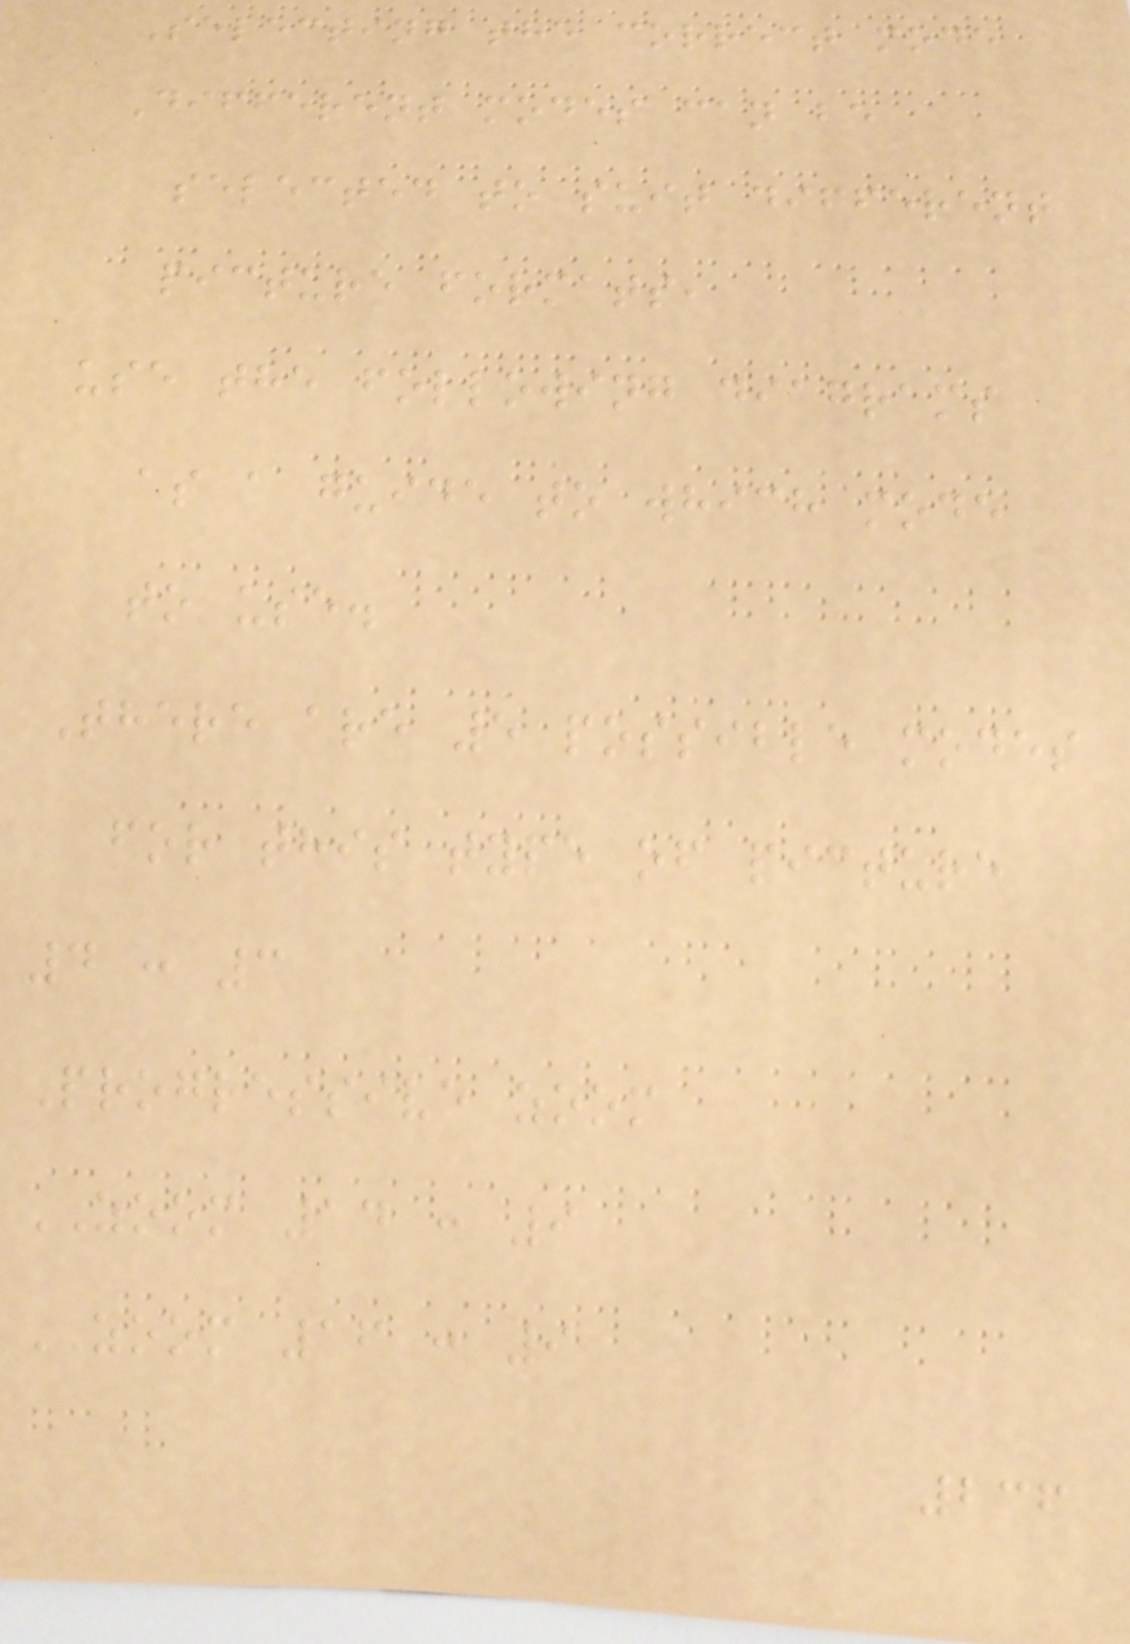Selecting the correct mode
Different modes can be
selected to suit different
picture formats,
use the following diagrams
as a guide to which mode
to use.
There are 5 possible modes
for this type of picture
4 : 3
Progressive zoom
ZOOM 14 : 9
ZOOM 16 : 9
236
